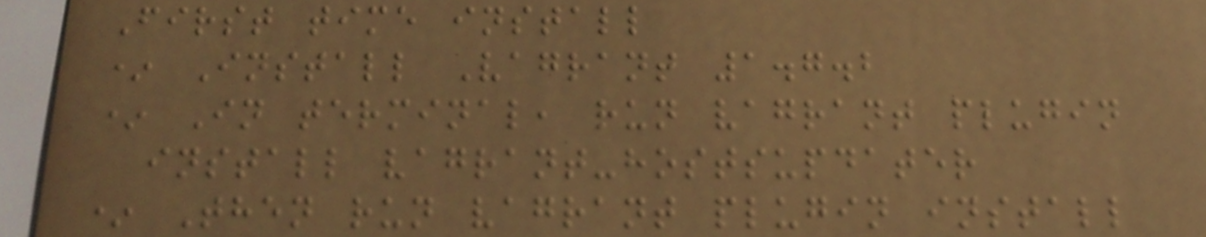First time install
* Install Vagrant 1.7.2
* In terminal, run vagrant plugin
install vagrant-hostsupdater
* Then run vagrant plugin install
